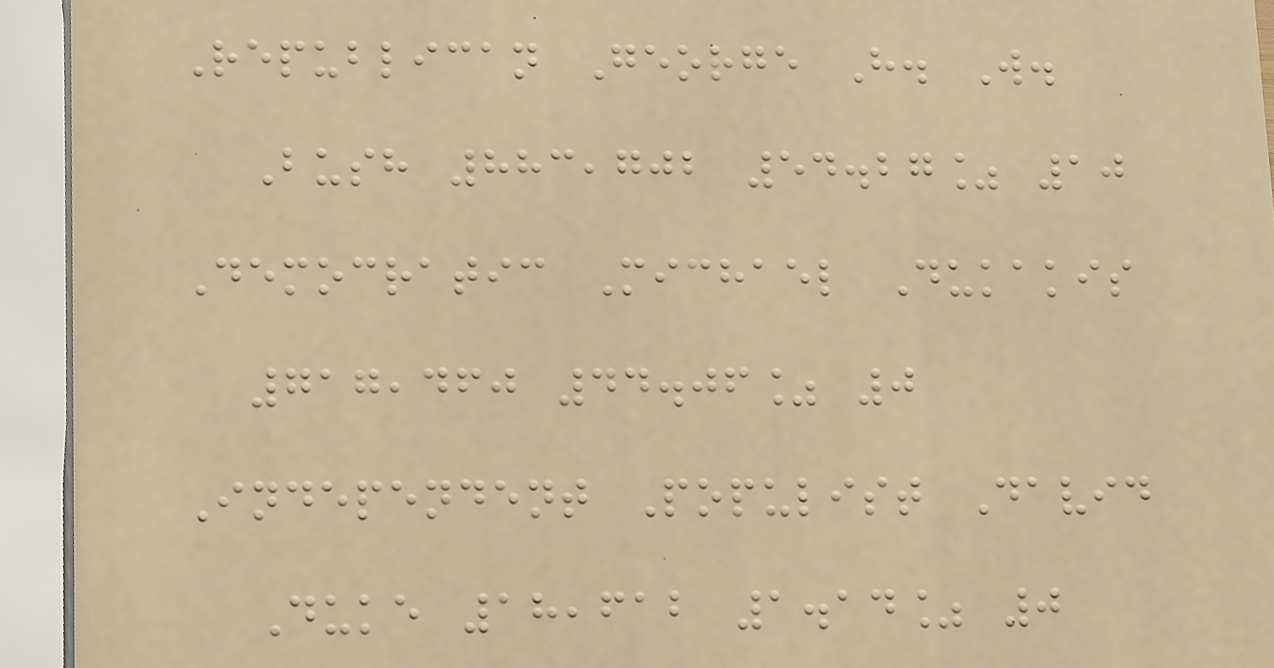Republican George H. W.
Bush 883,702 54.27% 10
Democratic Michael Dukakis
717,460 44.06% 0
Independent Populist David
Duke 18,612 1.14% 0
